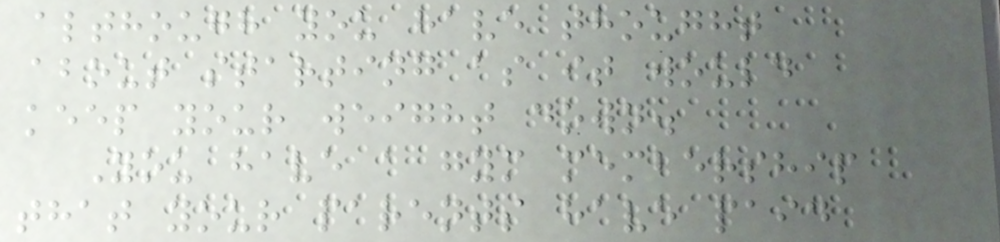although you have thought
about starting as it would
keep your weight down.
You have a gym membership
that your parents have paid
